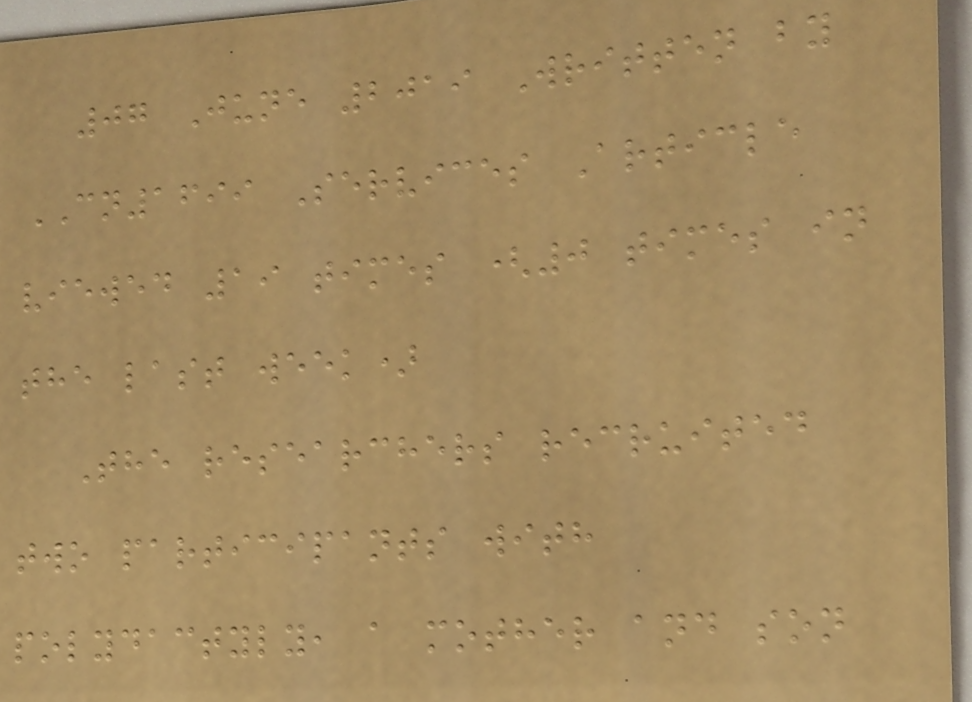07 June 2019 Written by
CN1699 Services Article
viewed 19 times (0 times in
the last week)
The researchers recruited
two participants with
polydactyly, a mother and son
